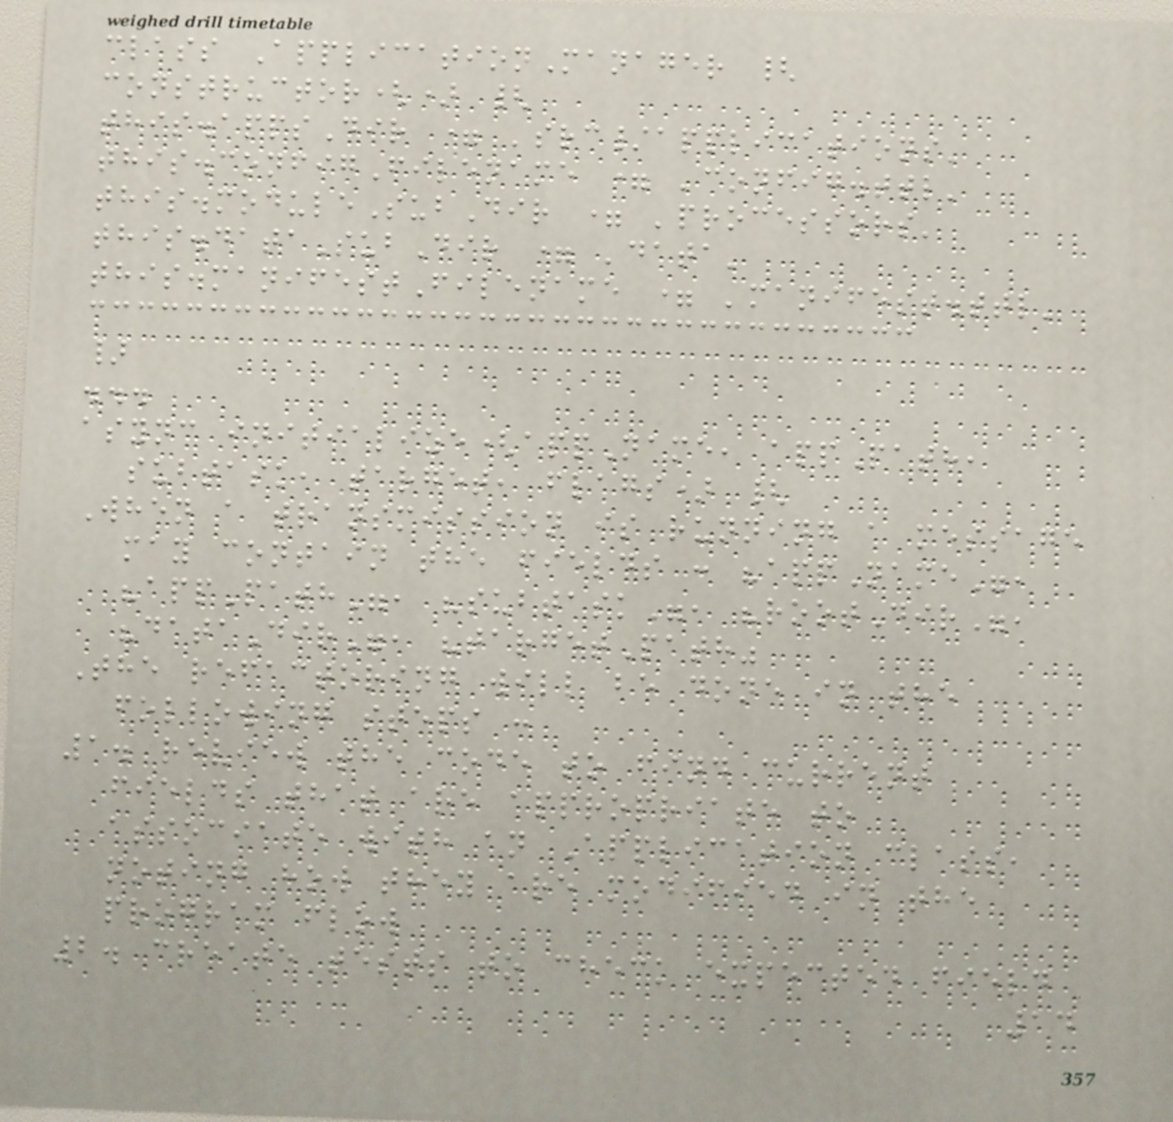class ApplicationManager {
constructor() {
this.appsDir = 'src/applications'
this.configFilename = 'config.ttl'
this.moduleSubDir = 'processors'
this.dataSubDir = 'data'
this.manifestFilename = 'manifest.ttl'
}
...
async initialize(appName, appPath,
subtask, target, flags) {
When a transmission is running a message
may contain the fields : "appName",
"appPath", "subtask", "rootDir",
"dataDir", "targetPath"
The refactoring will be done in the
following steps :
1. review the code to find current
fields that are appropriate to
associate with an Application class,
noting how they are modified in the
program flow
2. create tests to check expected field
14
